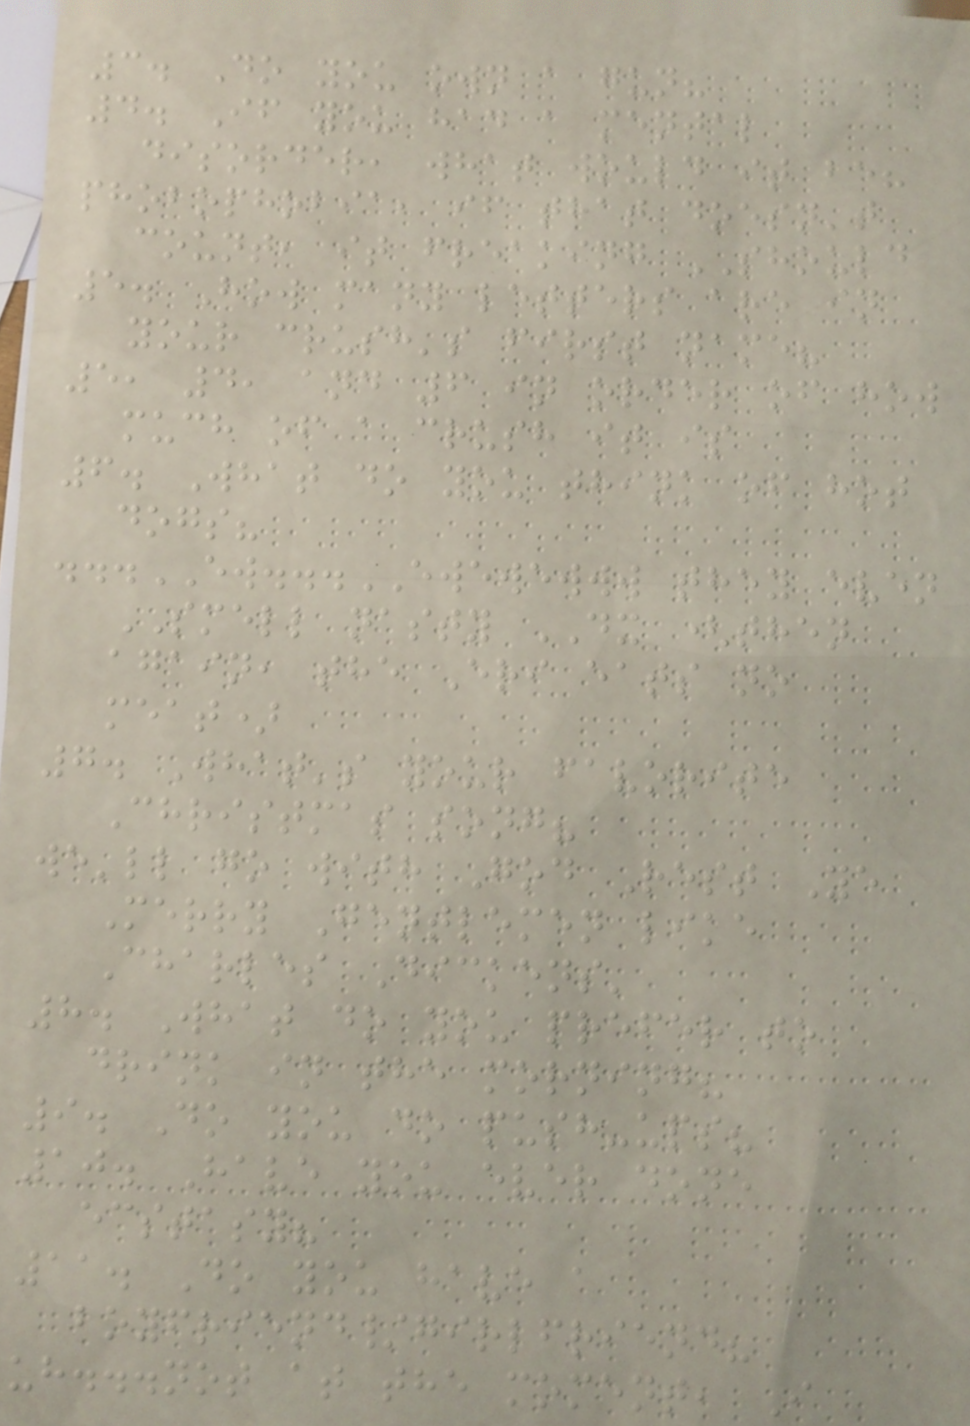3. Do you own a gun?
4. If you had a mental
disorder, what would it be?
phobophobia, if that doesn't
count, it freaking SHOULD
5. How many letters are in
your crush's first name?
5, 4, and 6 in order of how
much of a crush it is
6. What do you think of hot
dogs?
...EW...EWEWEWWW they even
SMELL nasty DX (then
again, the Eri eats no
meat)
7. What's your favorite
Christmas song?
we'll go with God Rest Ye
Merry Gentlemen like
Charles Dickens'
8. What do you prefer to
drink in the morning?
9. Do you do push-ups?
10. Have you ever done
ecstasy?
11. Do you have a
boyfriend/girlfriend?
uh...not at the moment, I
